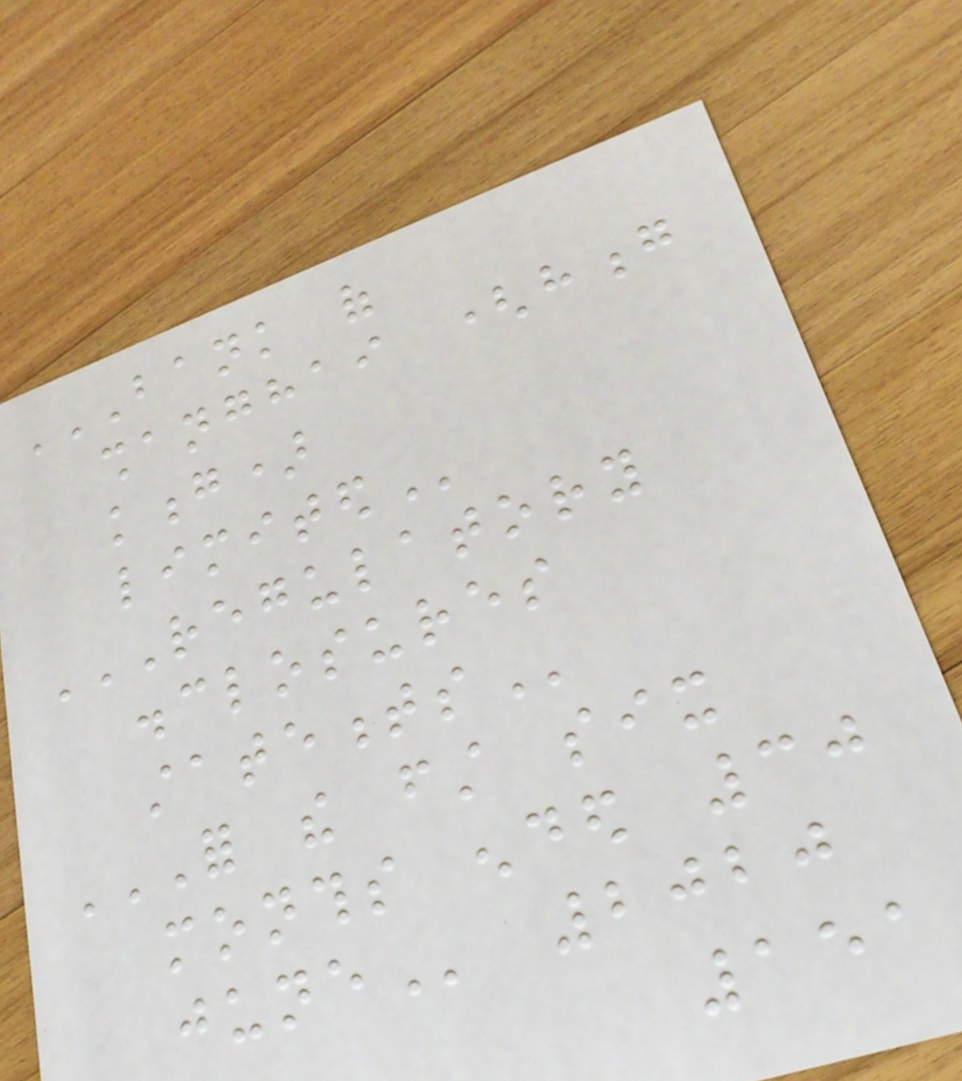BANK OF
SHANGHAI (HONG
KONG)
LIMITED
REGULATORY
DISCLOSURES
STATEMENTS
FOR THE FIRST SIX
MONTHS ENDED 30
JUNE 2020
151
